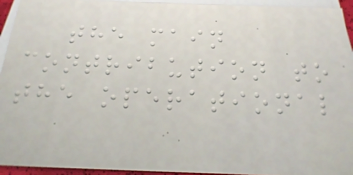the main
contribution to
the operational
